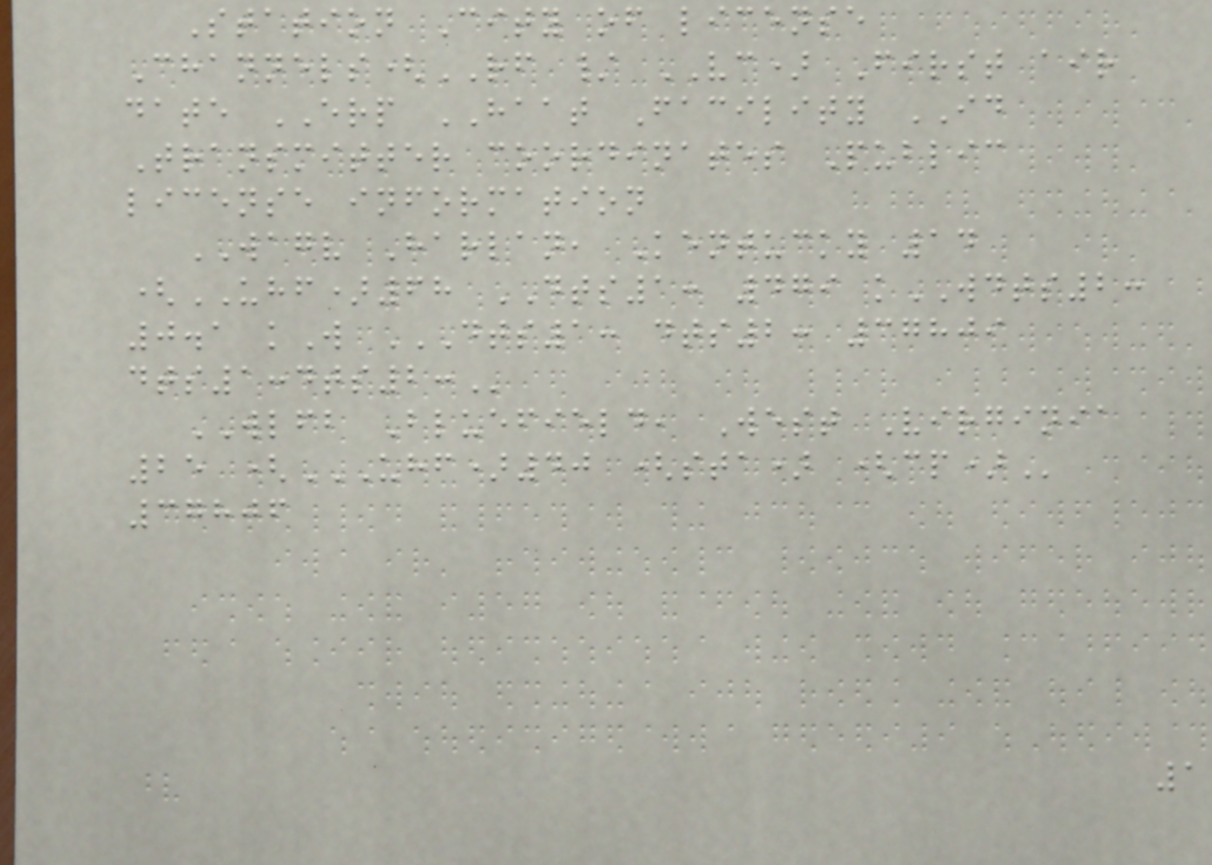Station City of license
Channels(RF / VC) First air
date ERP HAAT Facility ID
Transmitter coordinates Public
license information
WAGV Harlan, Kentucky 14
(UHF)68 DTS1: 479 kWDTS2:
0.1 kW DTS1: DTS2: 37809
DTS1:DTS2:
WLFB Bluefield, West Virginia
25 (UHF)40 (STA) (CP)
37806
1
